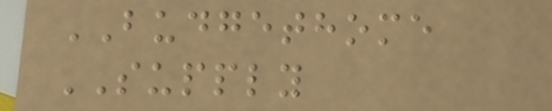BUDGETHOME
SUPPLY
